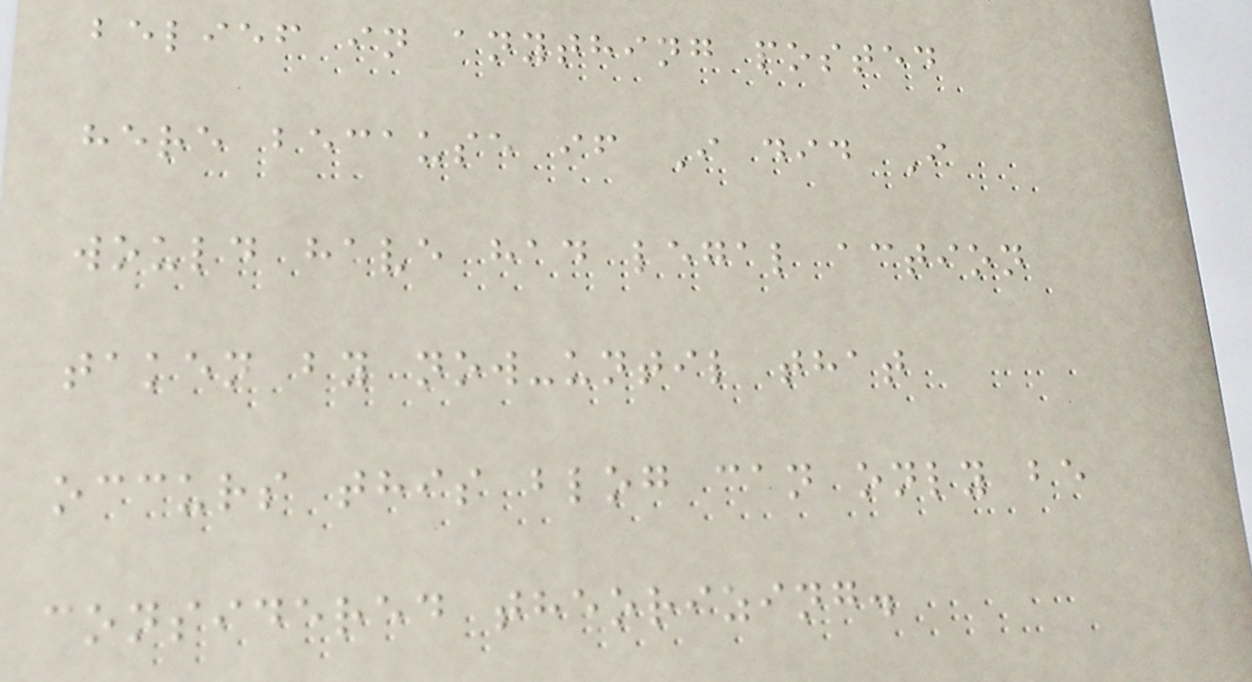belief in anything posted
here because if I did I
would have had legal action
taken by now-until that
occurs this blog can only be
considered theorizing.
